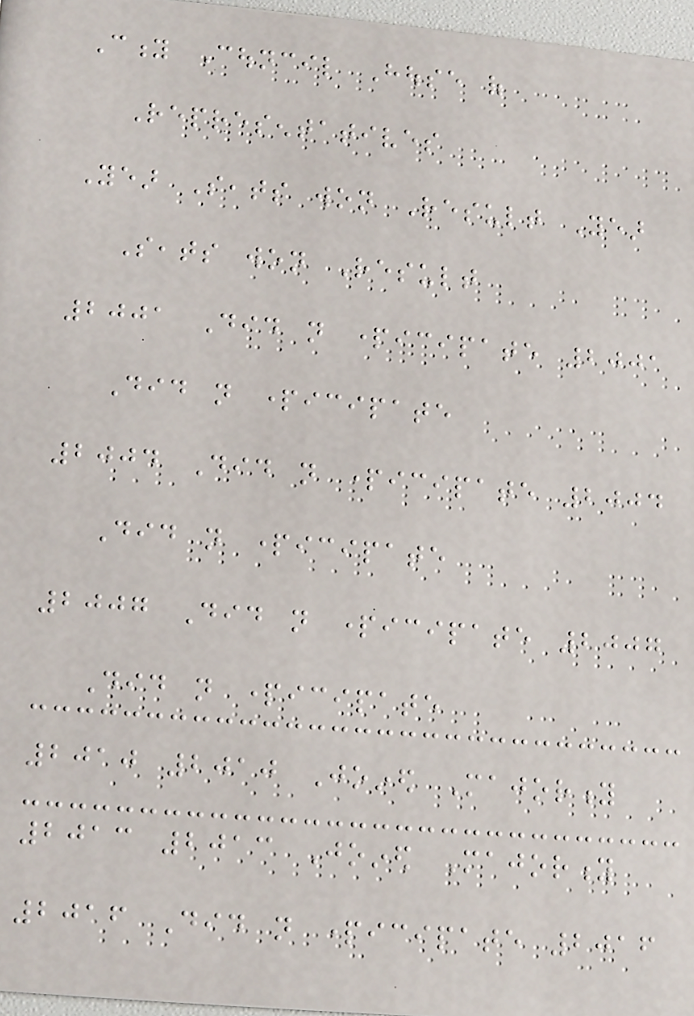City Council House of
Representatives
Year Seats won Result Year
Seats won Result
2001 Did not participate 2001
Did not participate
2004 Did not participate 2004
Did not participate
2007 Did not participate 2007
Did not participate
2010 2010 Joined Majority
2013 2013 Joined Majority
2016 Did not participate 2016
